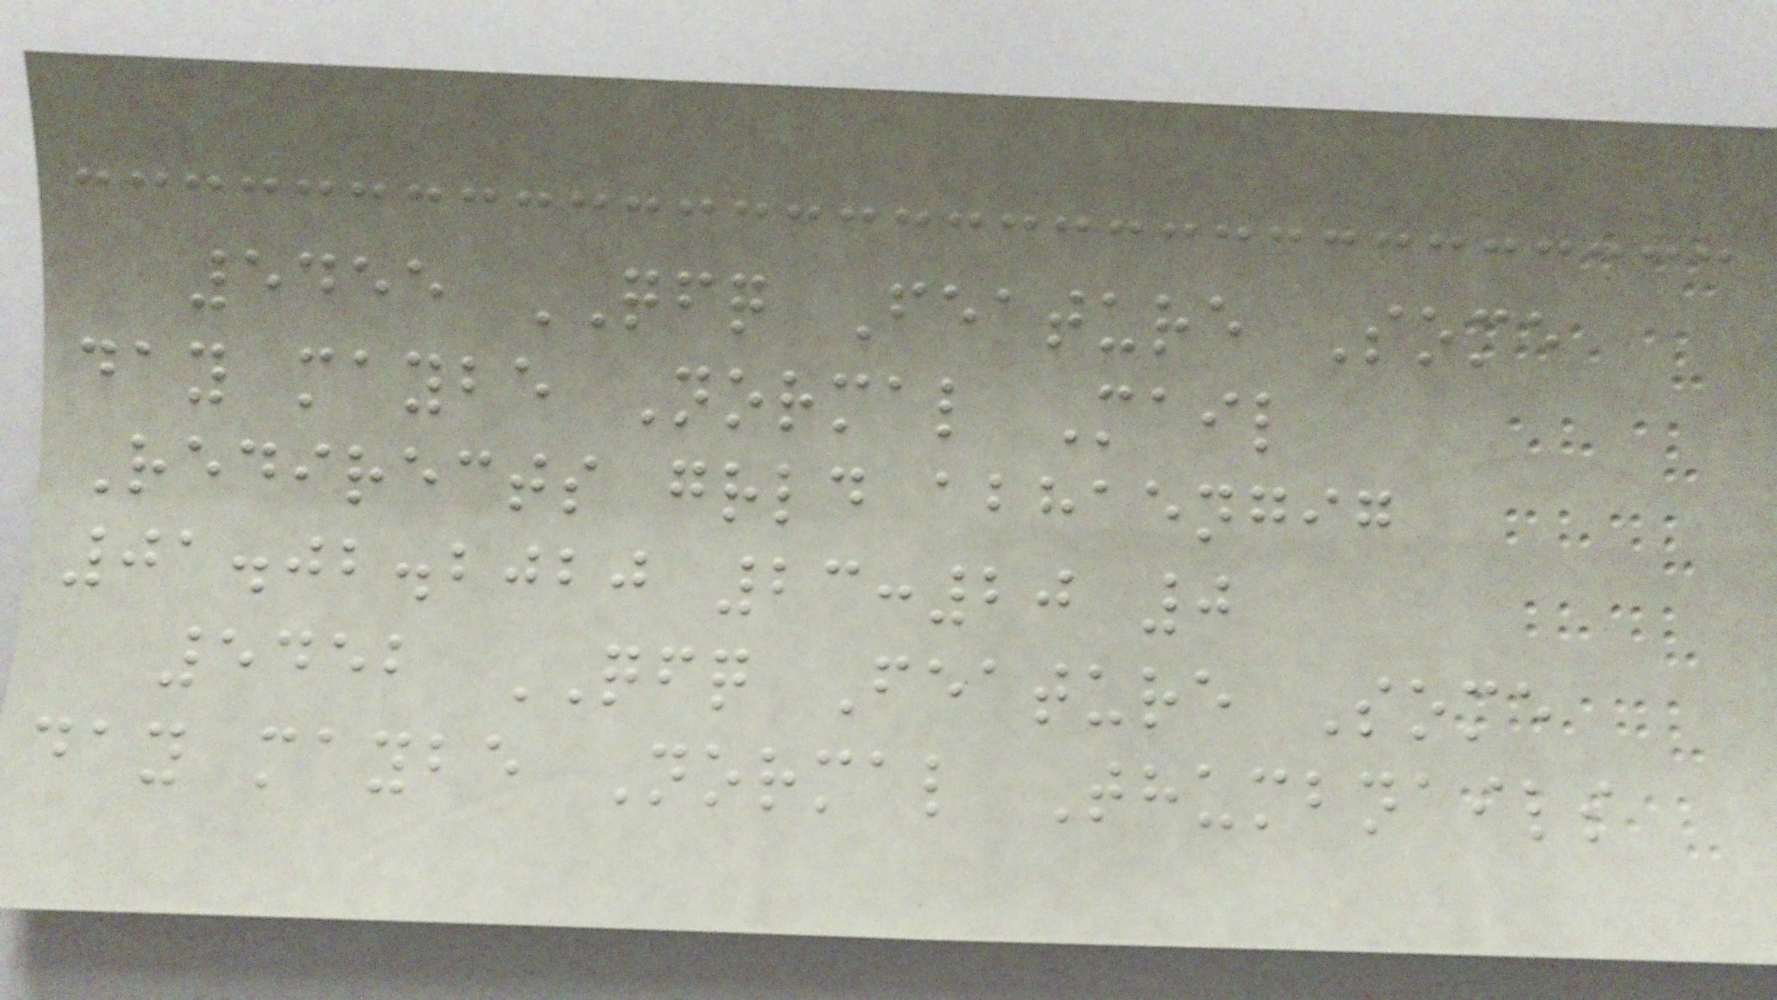5455 QFQ Feature Some
day maybe Normal Mail
Redirects grld abhaengig
01.02.2020 23:20 0
5452 QFQ Feature Some
day maybe Normal Thumbnails
